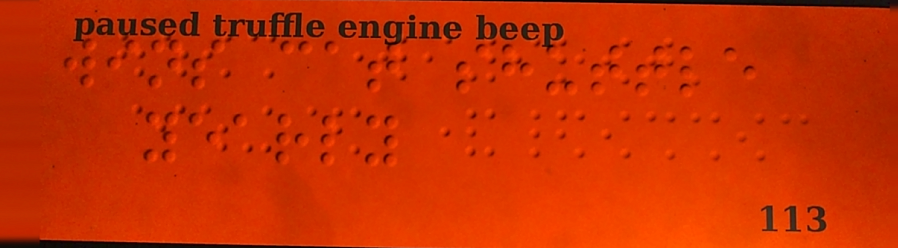wins cat shuttle
yearly
